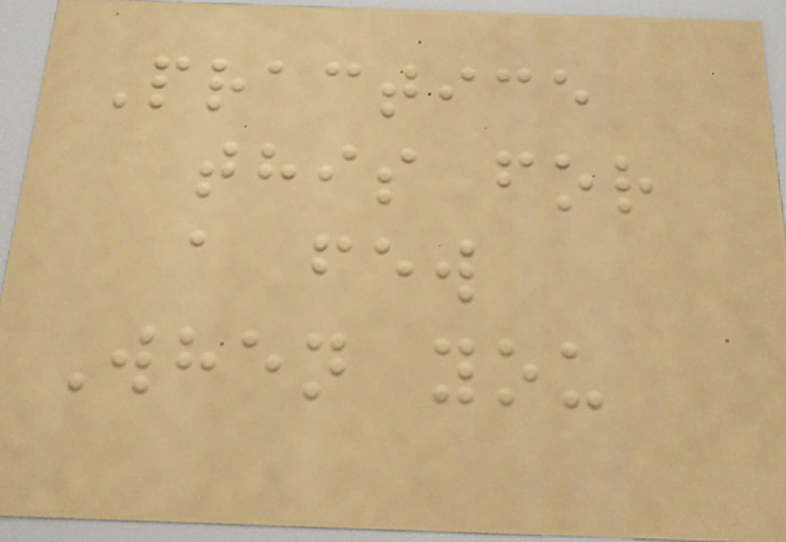Practice
this for
a few
When you
